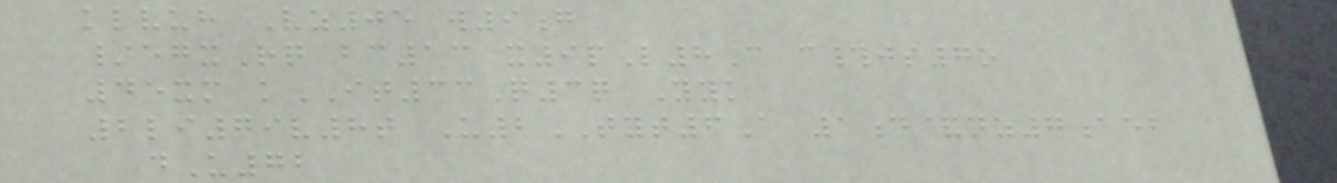klvuh Vz05 w9g
/egxRq bc13 x9pL8C c#js7o
45xm kIT33Q3q Yyk
2li79v8t U2TYT6A 1d&nz7aeb
dU72
